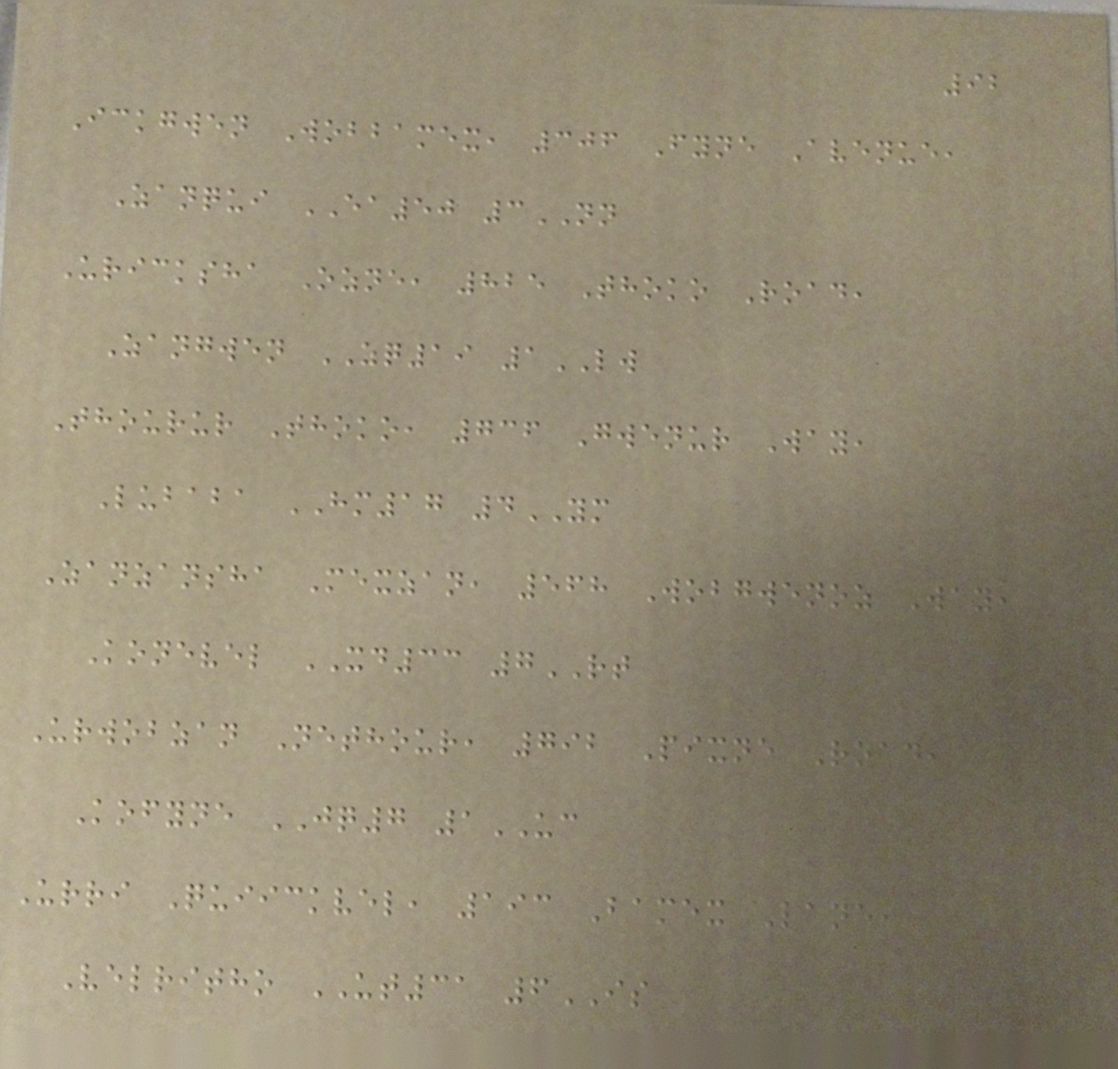92
Ickgwen Wobbamex, 306 Fyne Avenue,
Zanqui EA50 3NN
Uricksha Ozne, 825 Thoko Road,
Zangwen ZQ19 1LW
Thourur Thoko, 736 Gwenur Way,
Lubaba HM17 4YM
Zanzansha Mexzan, 568 Wobgwenoz Way,
Konevel XD33 7RT
Urwobzan Nethour, 792 Pixne Road,
Kofyne JQ7 1UC
Urri Quiickvel, 193 Bamex Lane,
Velritho UT31 6IS
